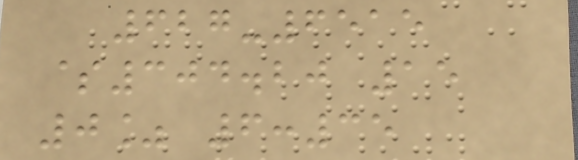627-6515
$304.20 15
0% 6:35
